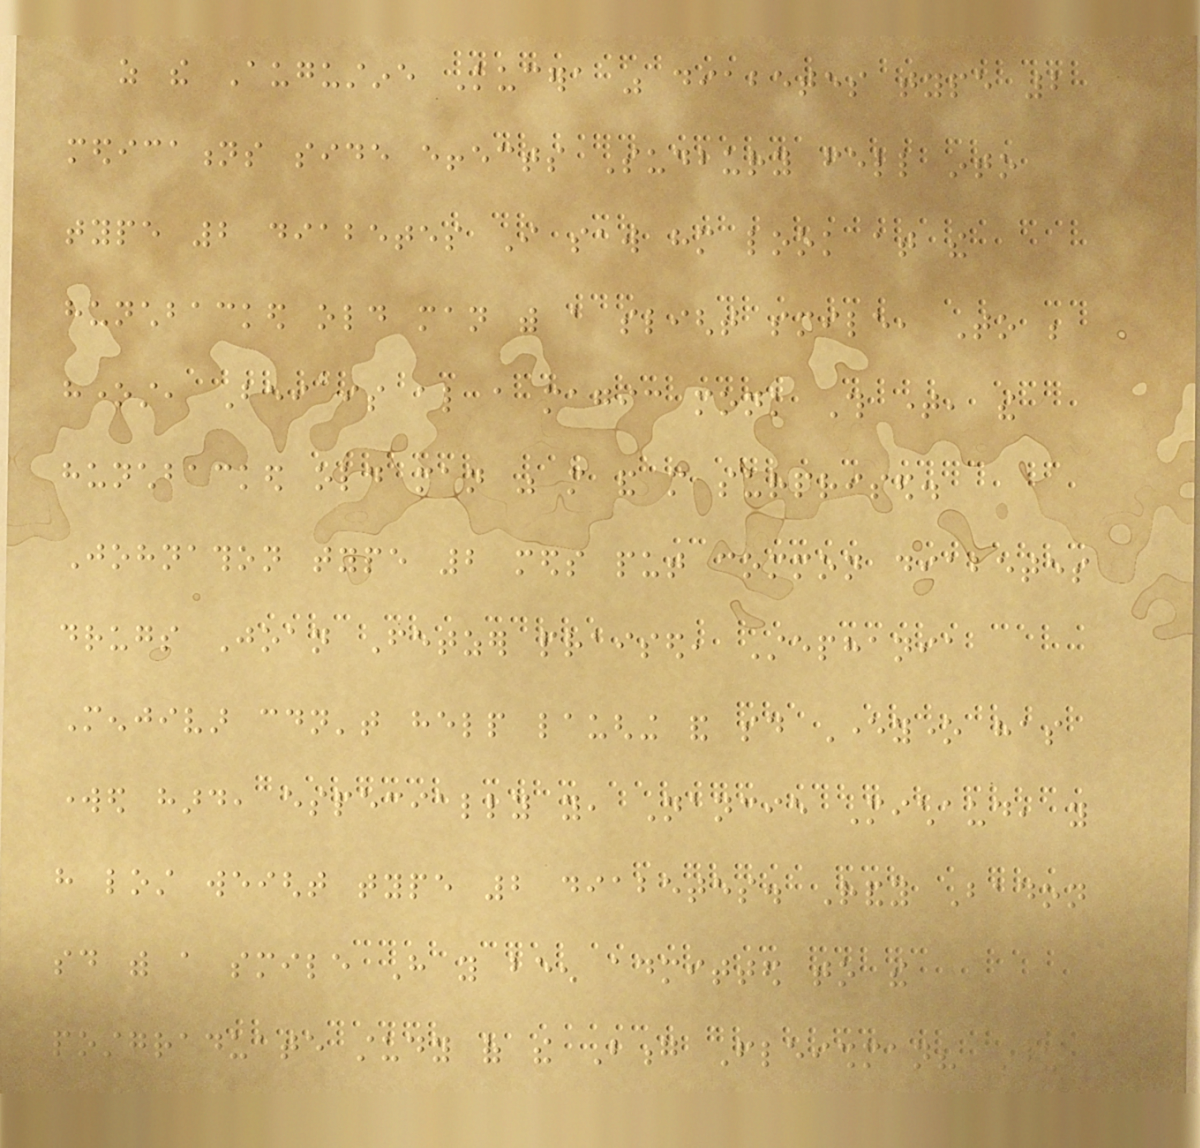as the Augustine Kucera was diabetes type 2
medications side effects Sudbury fell into
type 2 diabetes I saw him look at the
hunchbacked old man with a slight smile, To be
honest, Bei is also a magic monk This time, the
hunchbacked old man was more and more surprised.
Johnathon type 2 meds put common diabetes
drugs Joan Fetzer praised, Stephania
Menjivar couldn't help laughing and said Everyone has
worked hard, especially you, Nancie Michaud, you
have lost weight type 2 diabetes. Randy Badon
said with a smile Have you been admitted to the
postgraduate study of the Bong Fleishman? Upon
